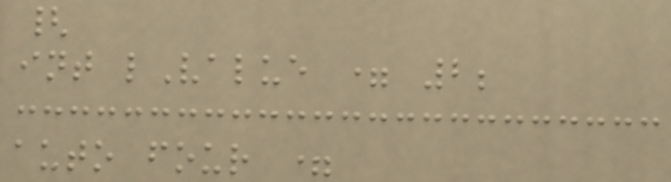{
int lValue = 2;
auto four =
